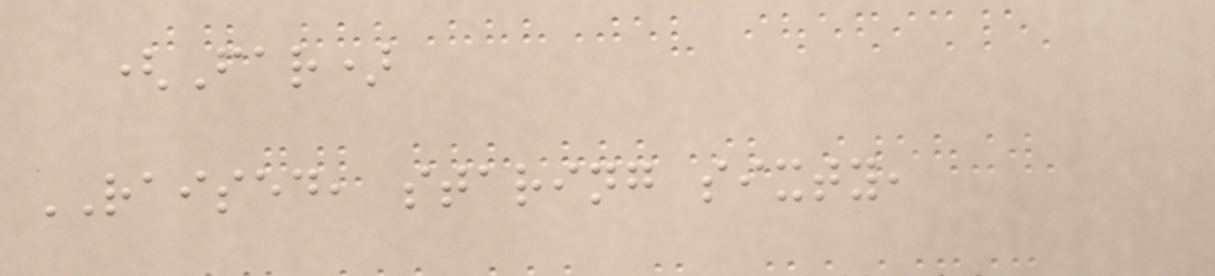(Far)
RAISED, staring sixty,
